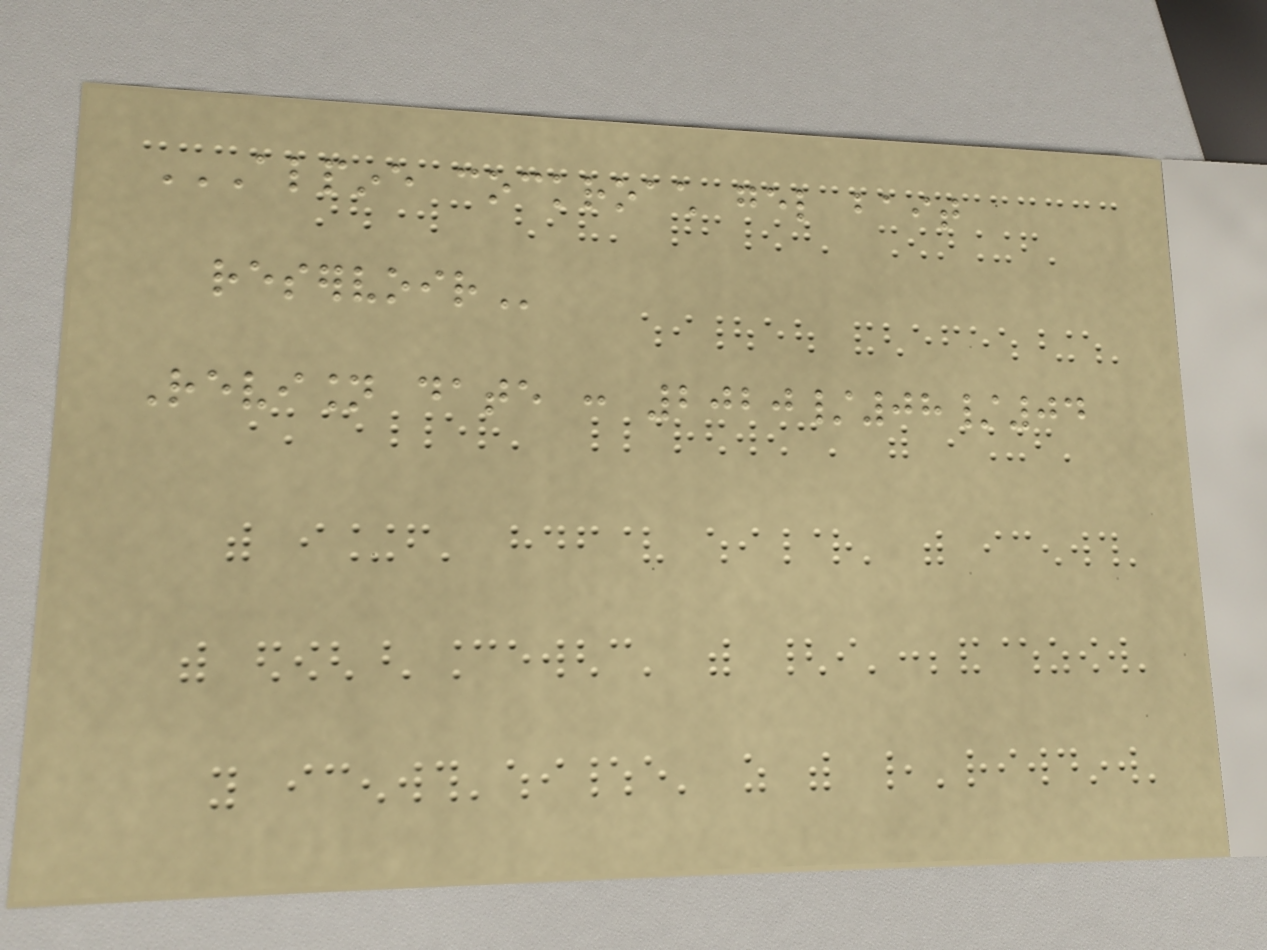ALPINE COCKROACH GEL BAIT
RESERVOIR
Revision date : 2020/08/04
